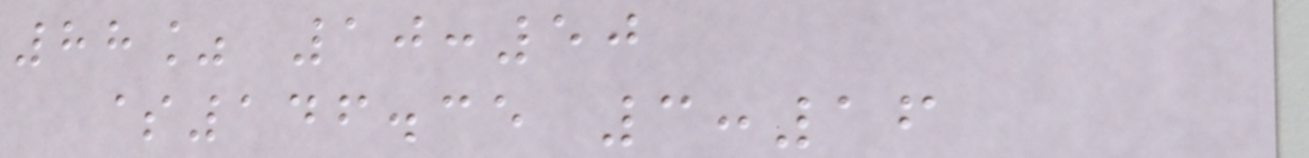88% 10:50
$146.35 3:16
